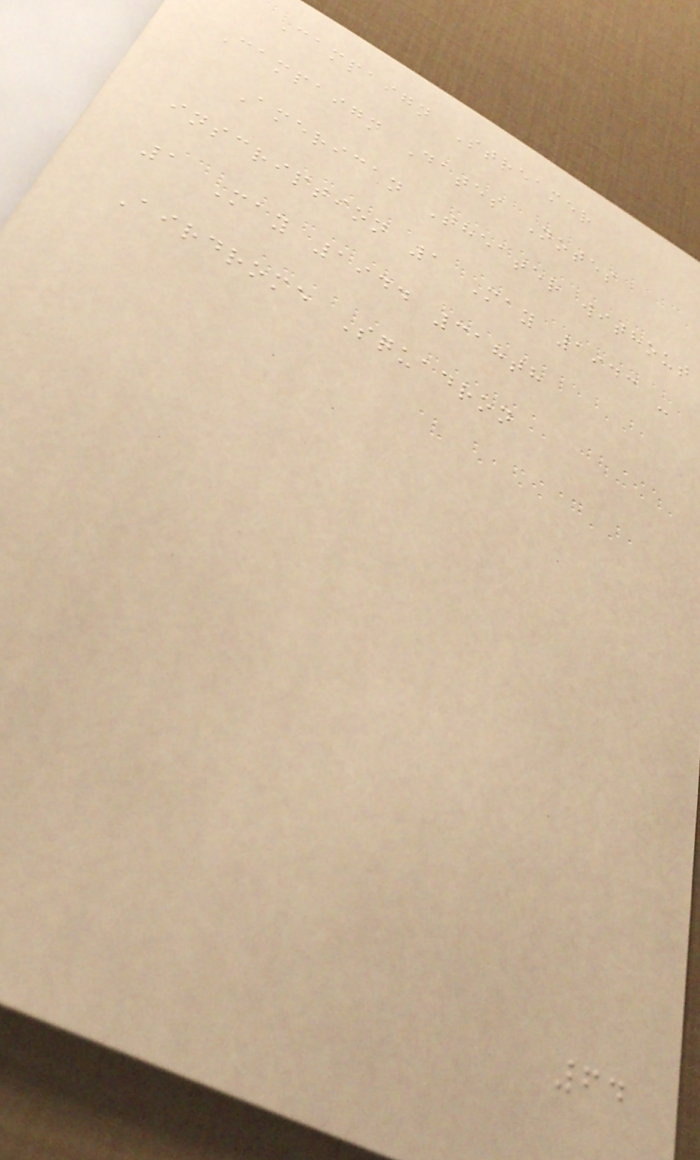Campaign Streamer
Campaign Dates Notes
American Theater without
inscription 1 May 1943 -
1 May 1944 318th
Airdrome Squadron
64
